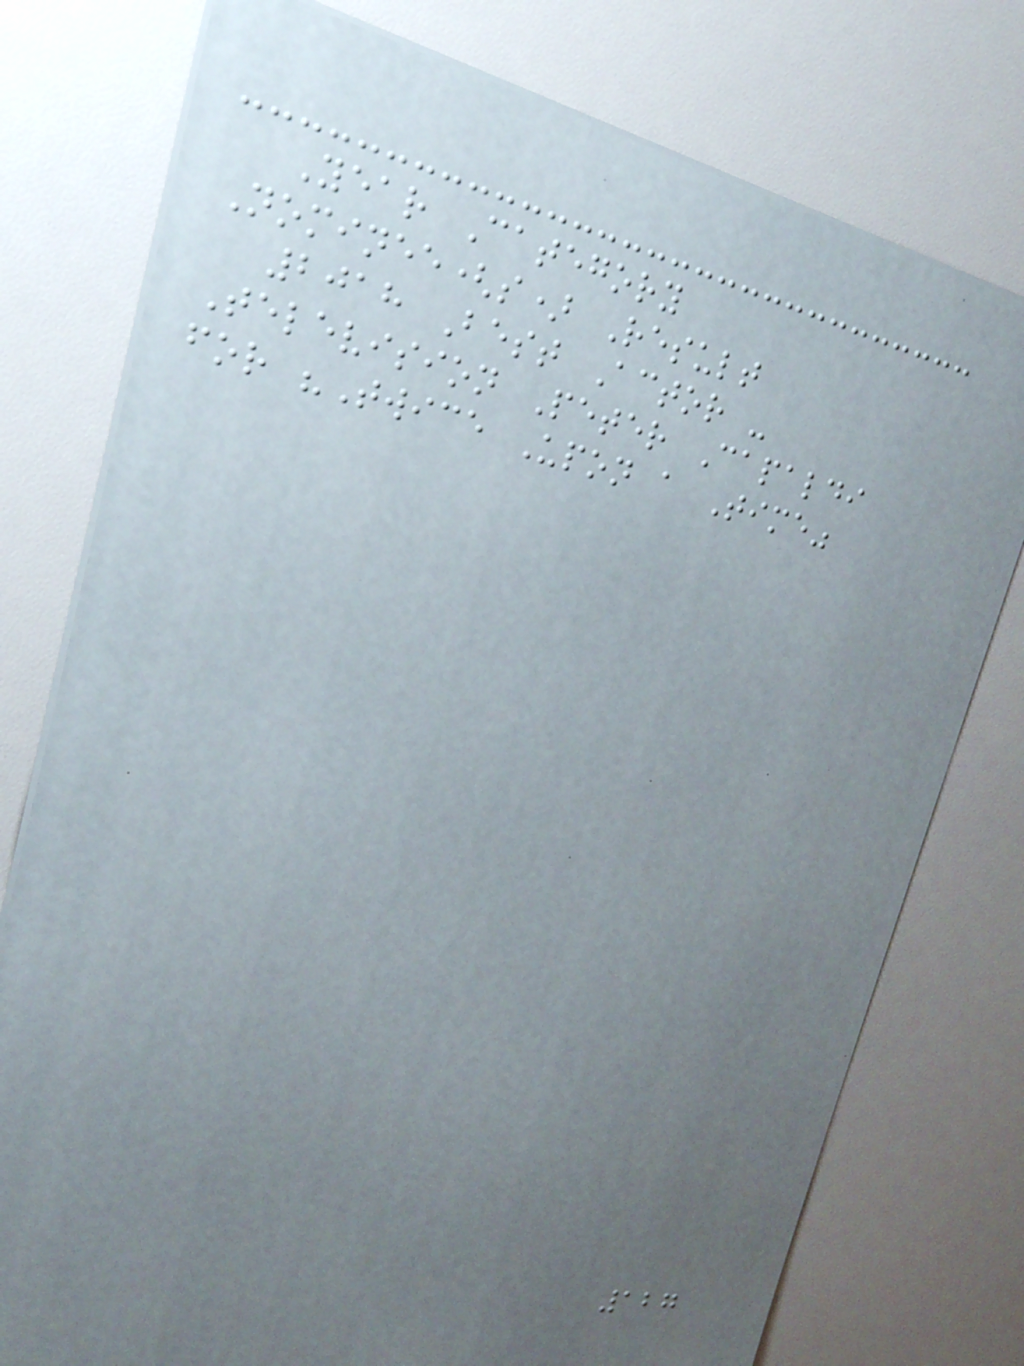Year Category
Nominee(s) Result
2018 Best Actor -
Television Peter Capaldi
for "Twice Upon a Time"
127
